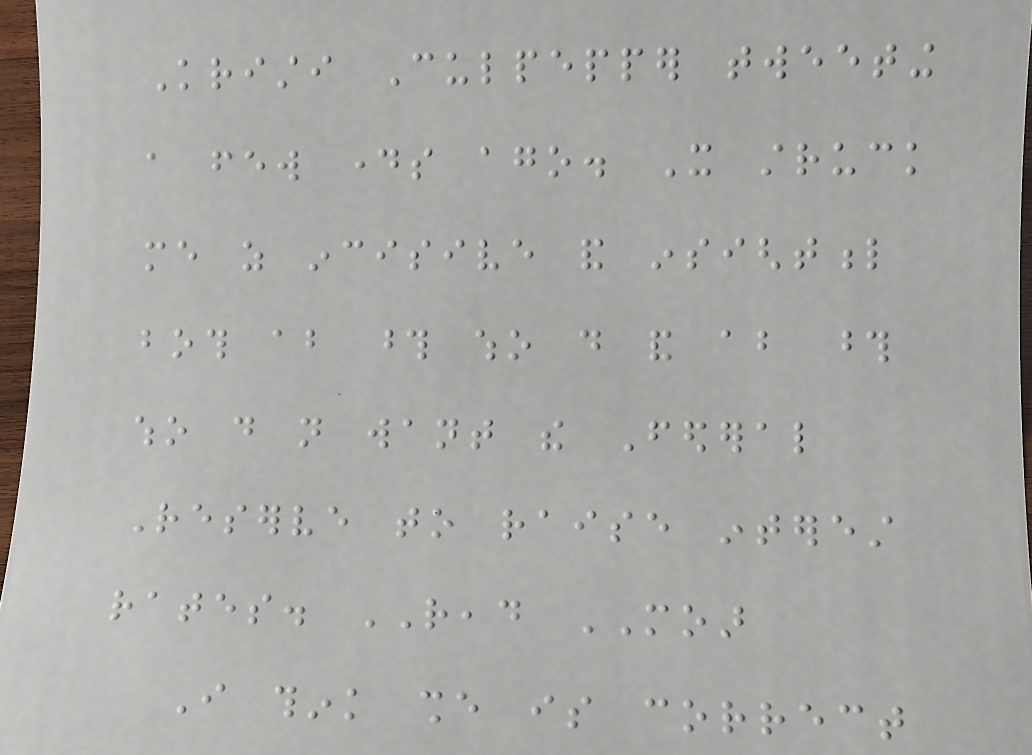Kristi Culpepper tweeting
a few days ago. It struck
me as incisive and insightful
both about those who do and about those
who do not want the Federal
Reserve to raise interest
rates. READ MOAR
I think she is correct
